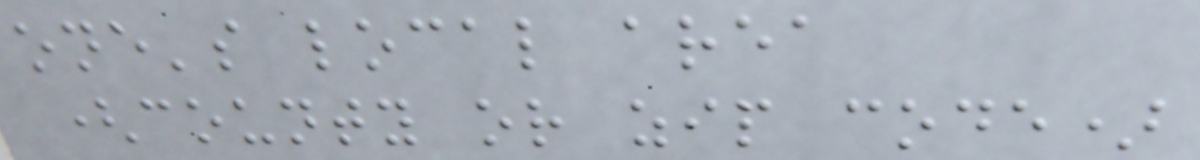one's local area
(county or zip code)
